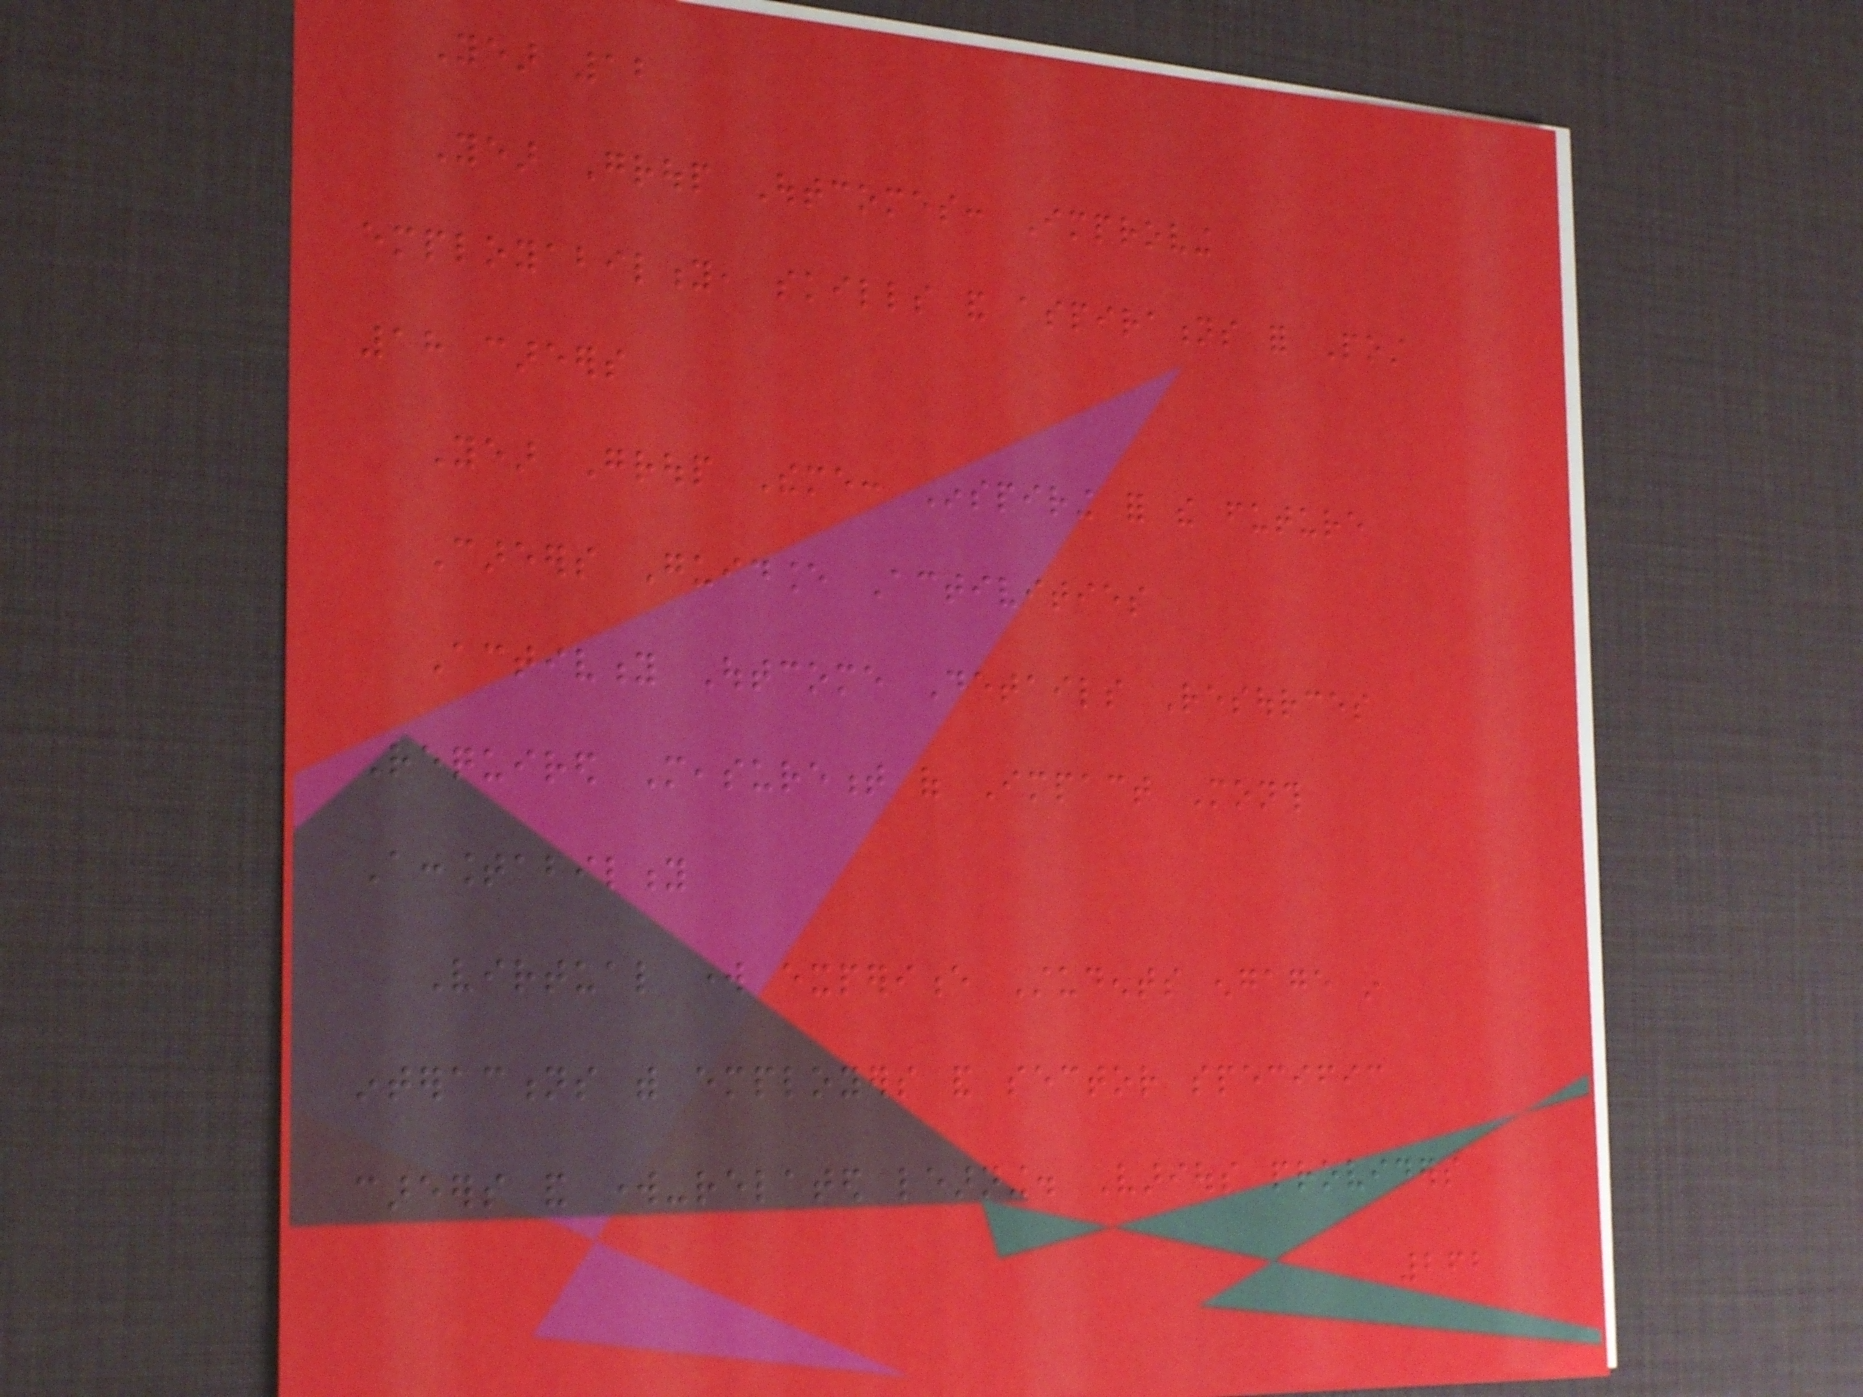Year 12
Year Group Outcomes: Improving
employability, skills and aspirations for Post
18 careers
Year Group Theme: Inspiring for the future
Careers Guidance Activities
Activity Outcome Details Resources
Required Measurement of Impact Month
Accountability
Virtual work experience Students engage in
interactions with employers and sector specific
careers and work-related learning. Various providers
262
